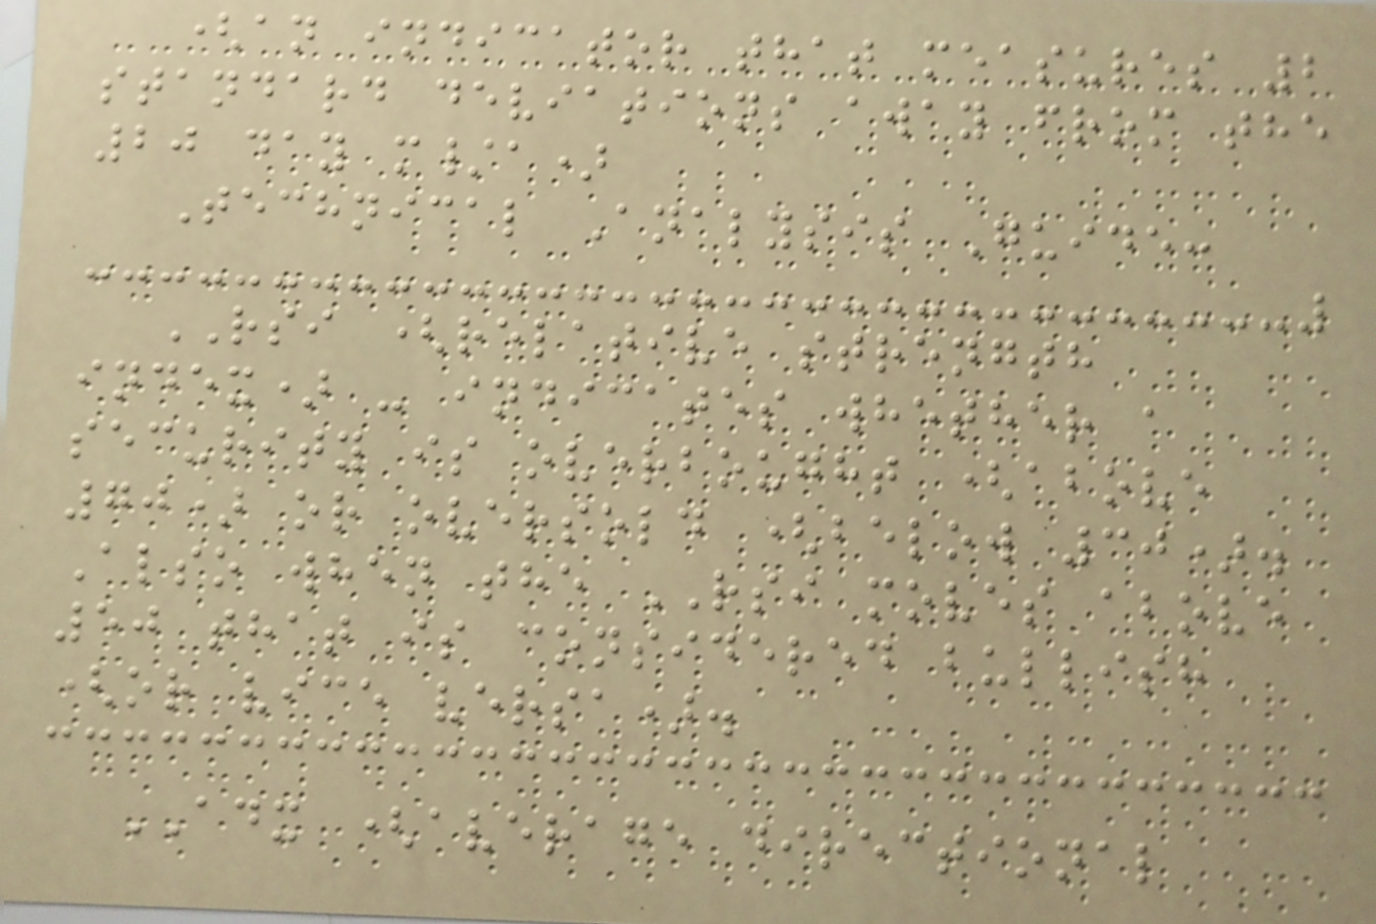(an indicator that measures 2
standard deviations away from the
20 day m/a)
Technical Analysis Guide:
RSI (relative strength
index) - indicates whether a
security is overbought (above
70) or oversold (below 30).
Also when the RSI moves above
50 that is considered bullish
(or vice versa).
ADX (average directional
